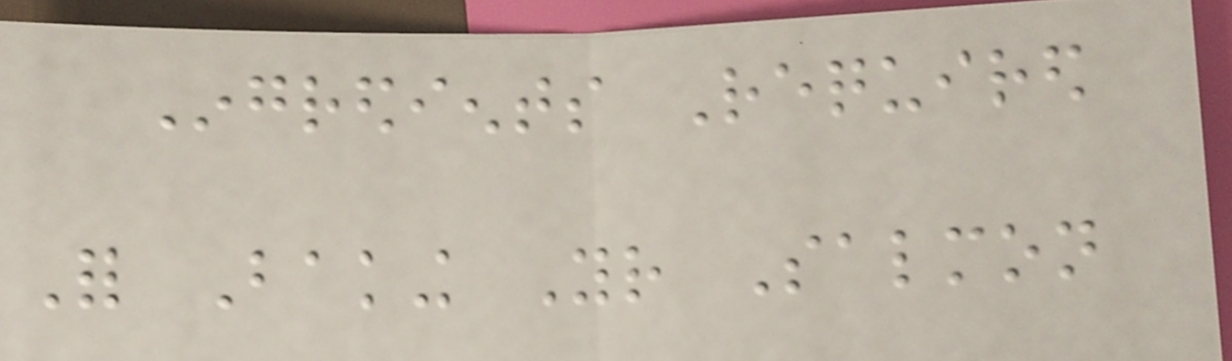Ingredients Required
For Baking Your Salmon
